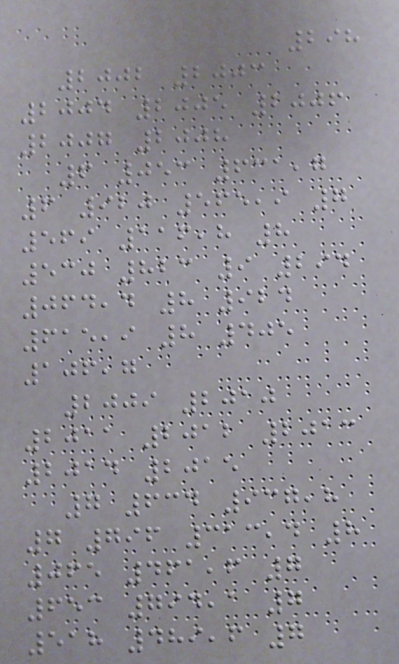298
2002 2003
2004 2005 2006
2007 2008
6 053 631,7
6 920 565,9 7
569 116,8 8
530 823 9 294
064,4 8 924
615,9 8 405
106,7
2009 2010
2011 2012 2013
2014 2015
7 634 937,8
7 796 313,4 8
065 461,6 7
653 794,1 7
518 489,6 7
